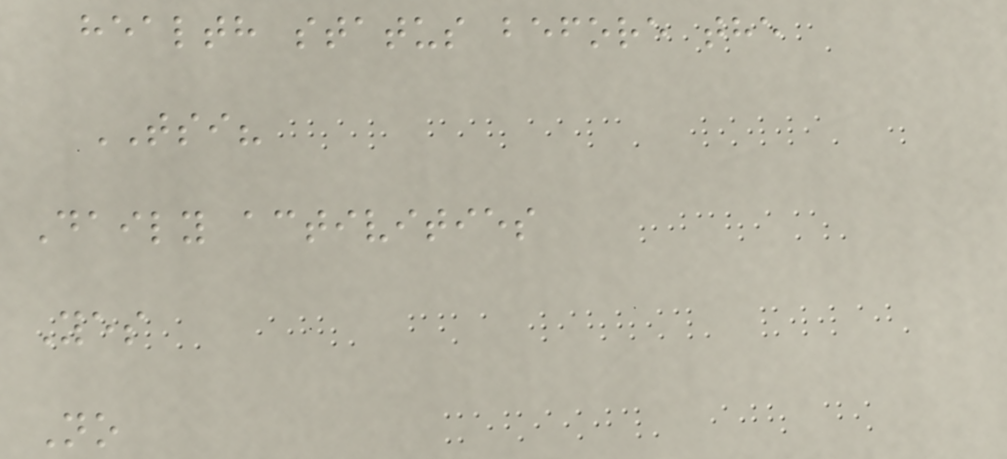health status before the
TSI?
Daily activities
Yes
No
